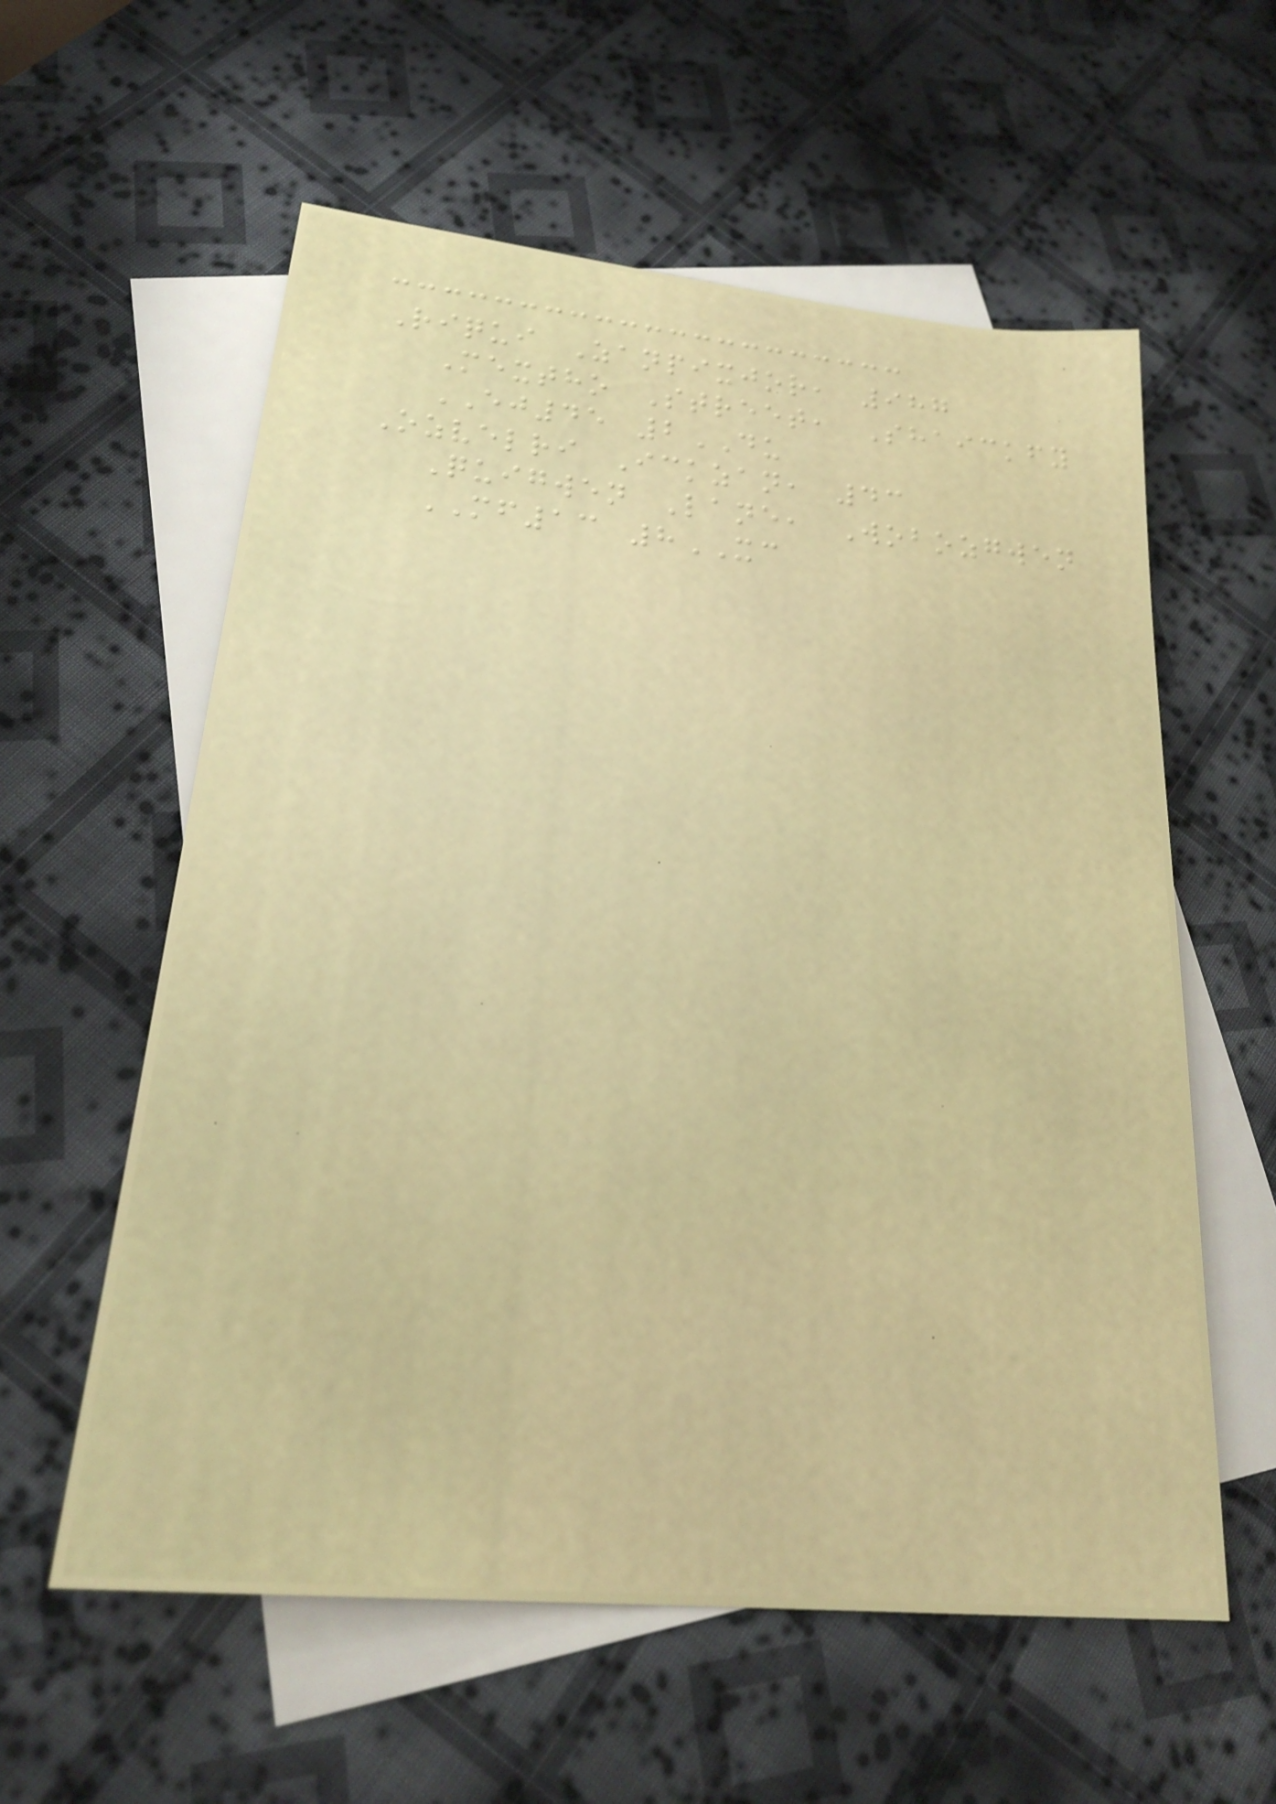Riqui Zanpixjor, 987
Mextho Street, Shaickfy
EJ45 2DU
Ozvelri Ickzan, 43
Quigwen Lane, Wobozgwen
MF13 8XC
